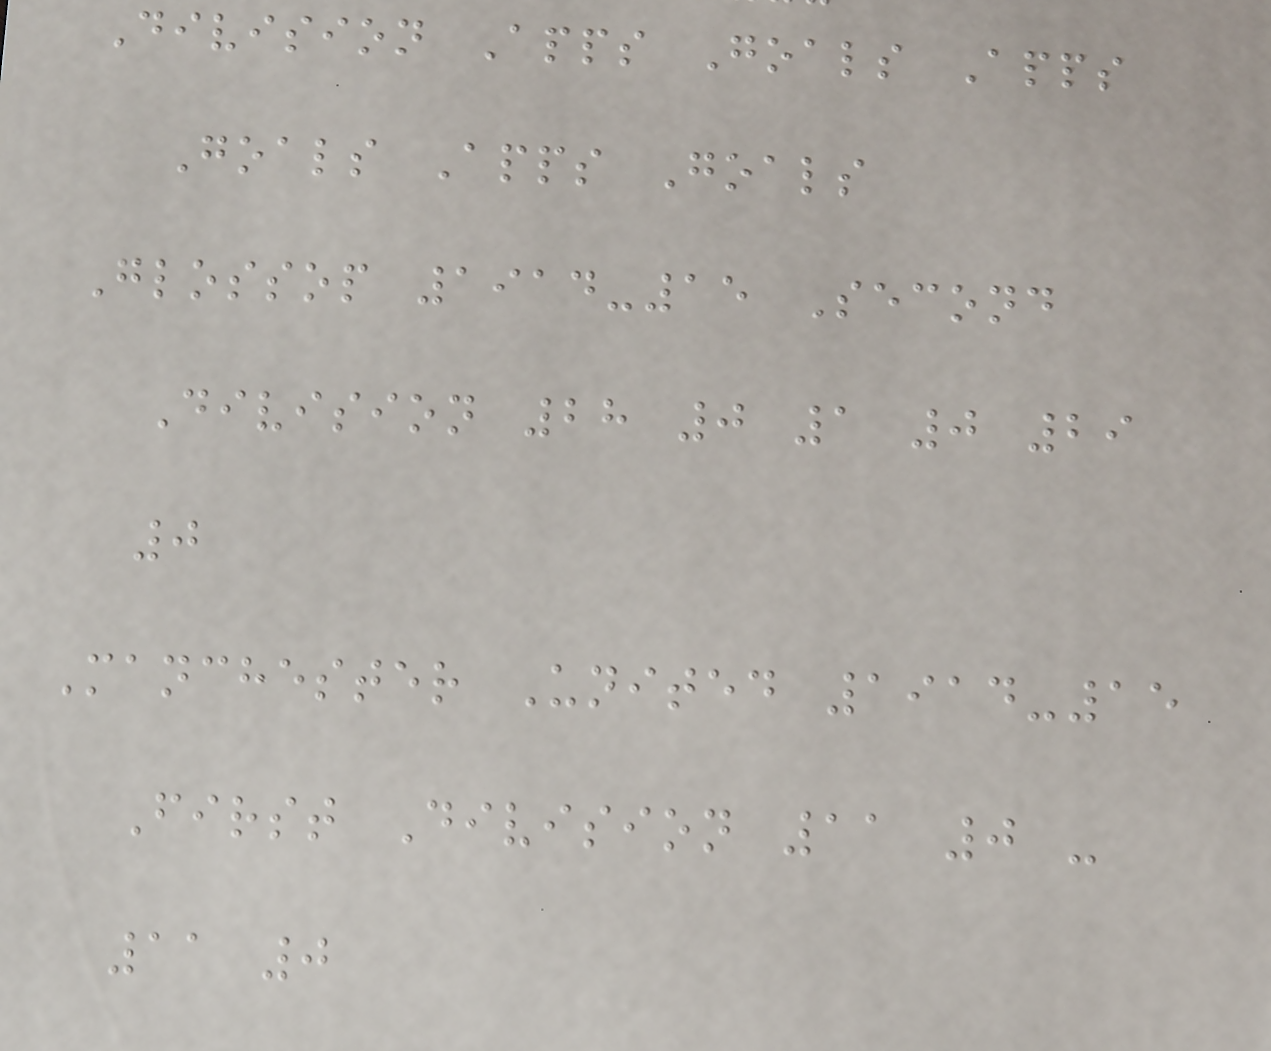Division Apps Goals Apps
Goals Apps Goals
Glossop 1914-15 Second
Division 28 0 1 0 29
0
Manchester United 1914-15
First Division 11 0 -
11 0
